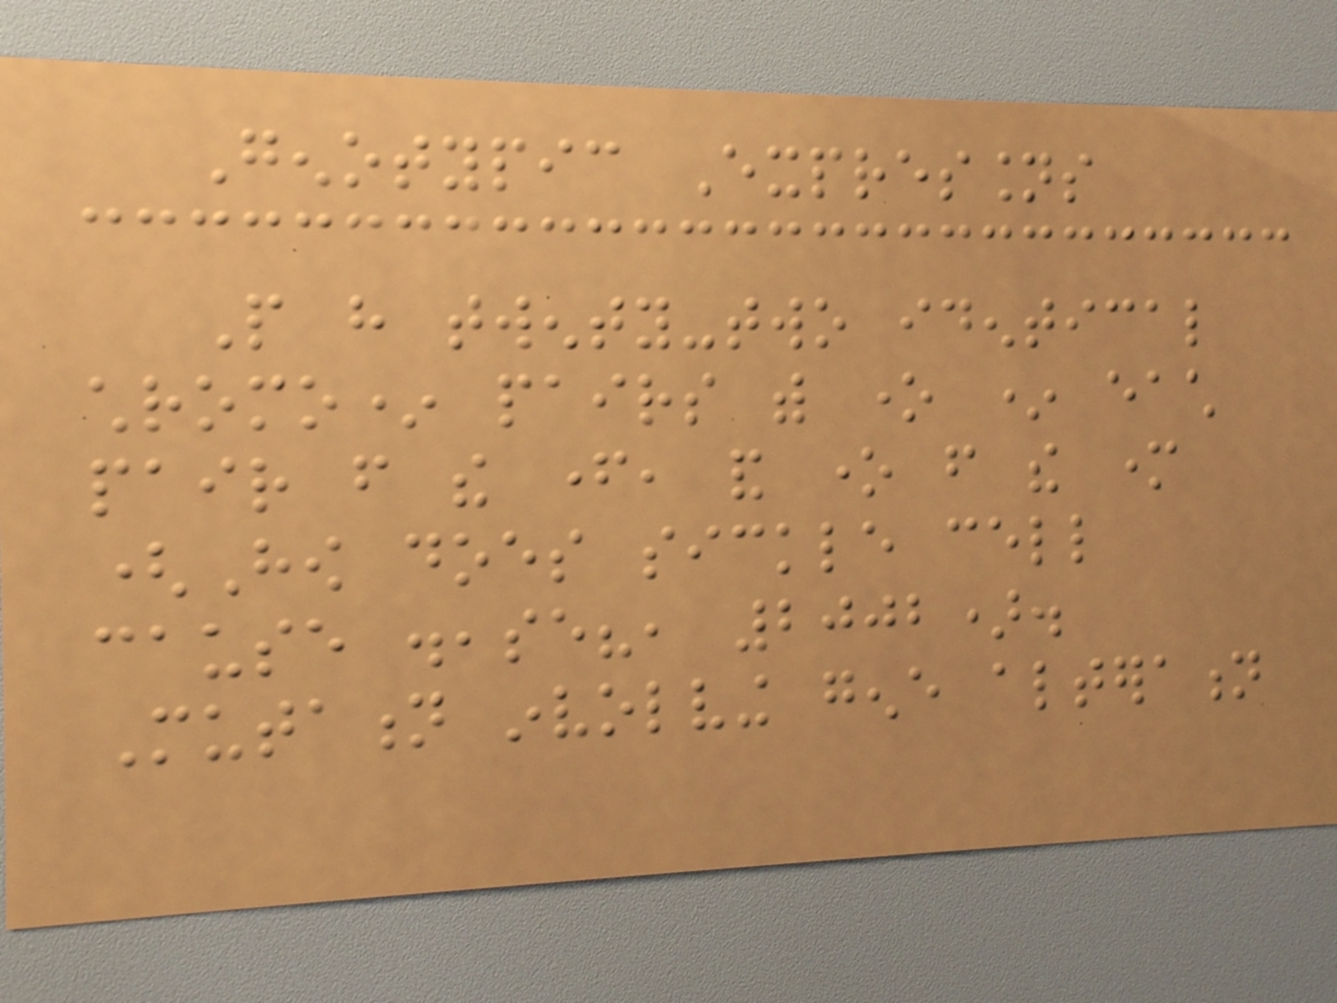Genotypic Expressions
People have twenty-two identical
chromo* pairs with one * each
pair from the father, and one from the mother
(How does sickle cell
cause disease?, 2002).
Mutation involving gene alteration
